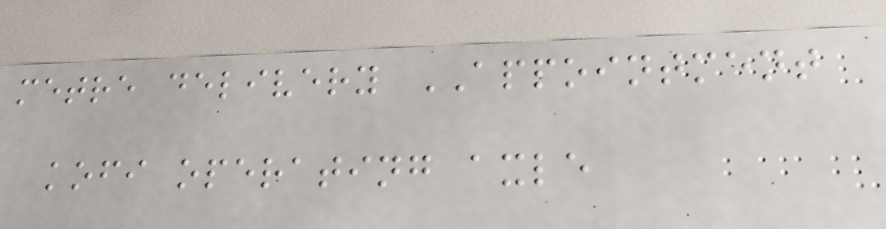metre delivery APPOINTMENT
kofi operating axle
